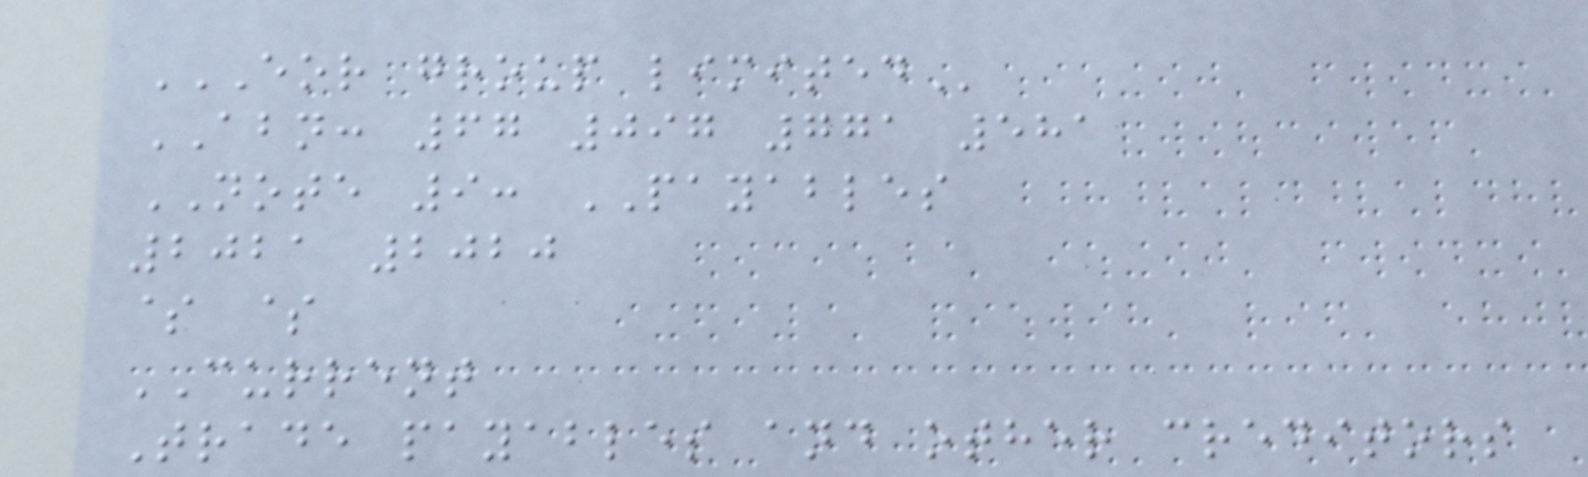EOR GROUP LIMITED
ABN: 67 097 771 581
NOTE 9: PAYABLES
2021 2020
$ $
CURRENT
Trade payables and other creditors
